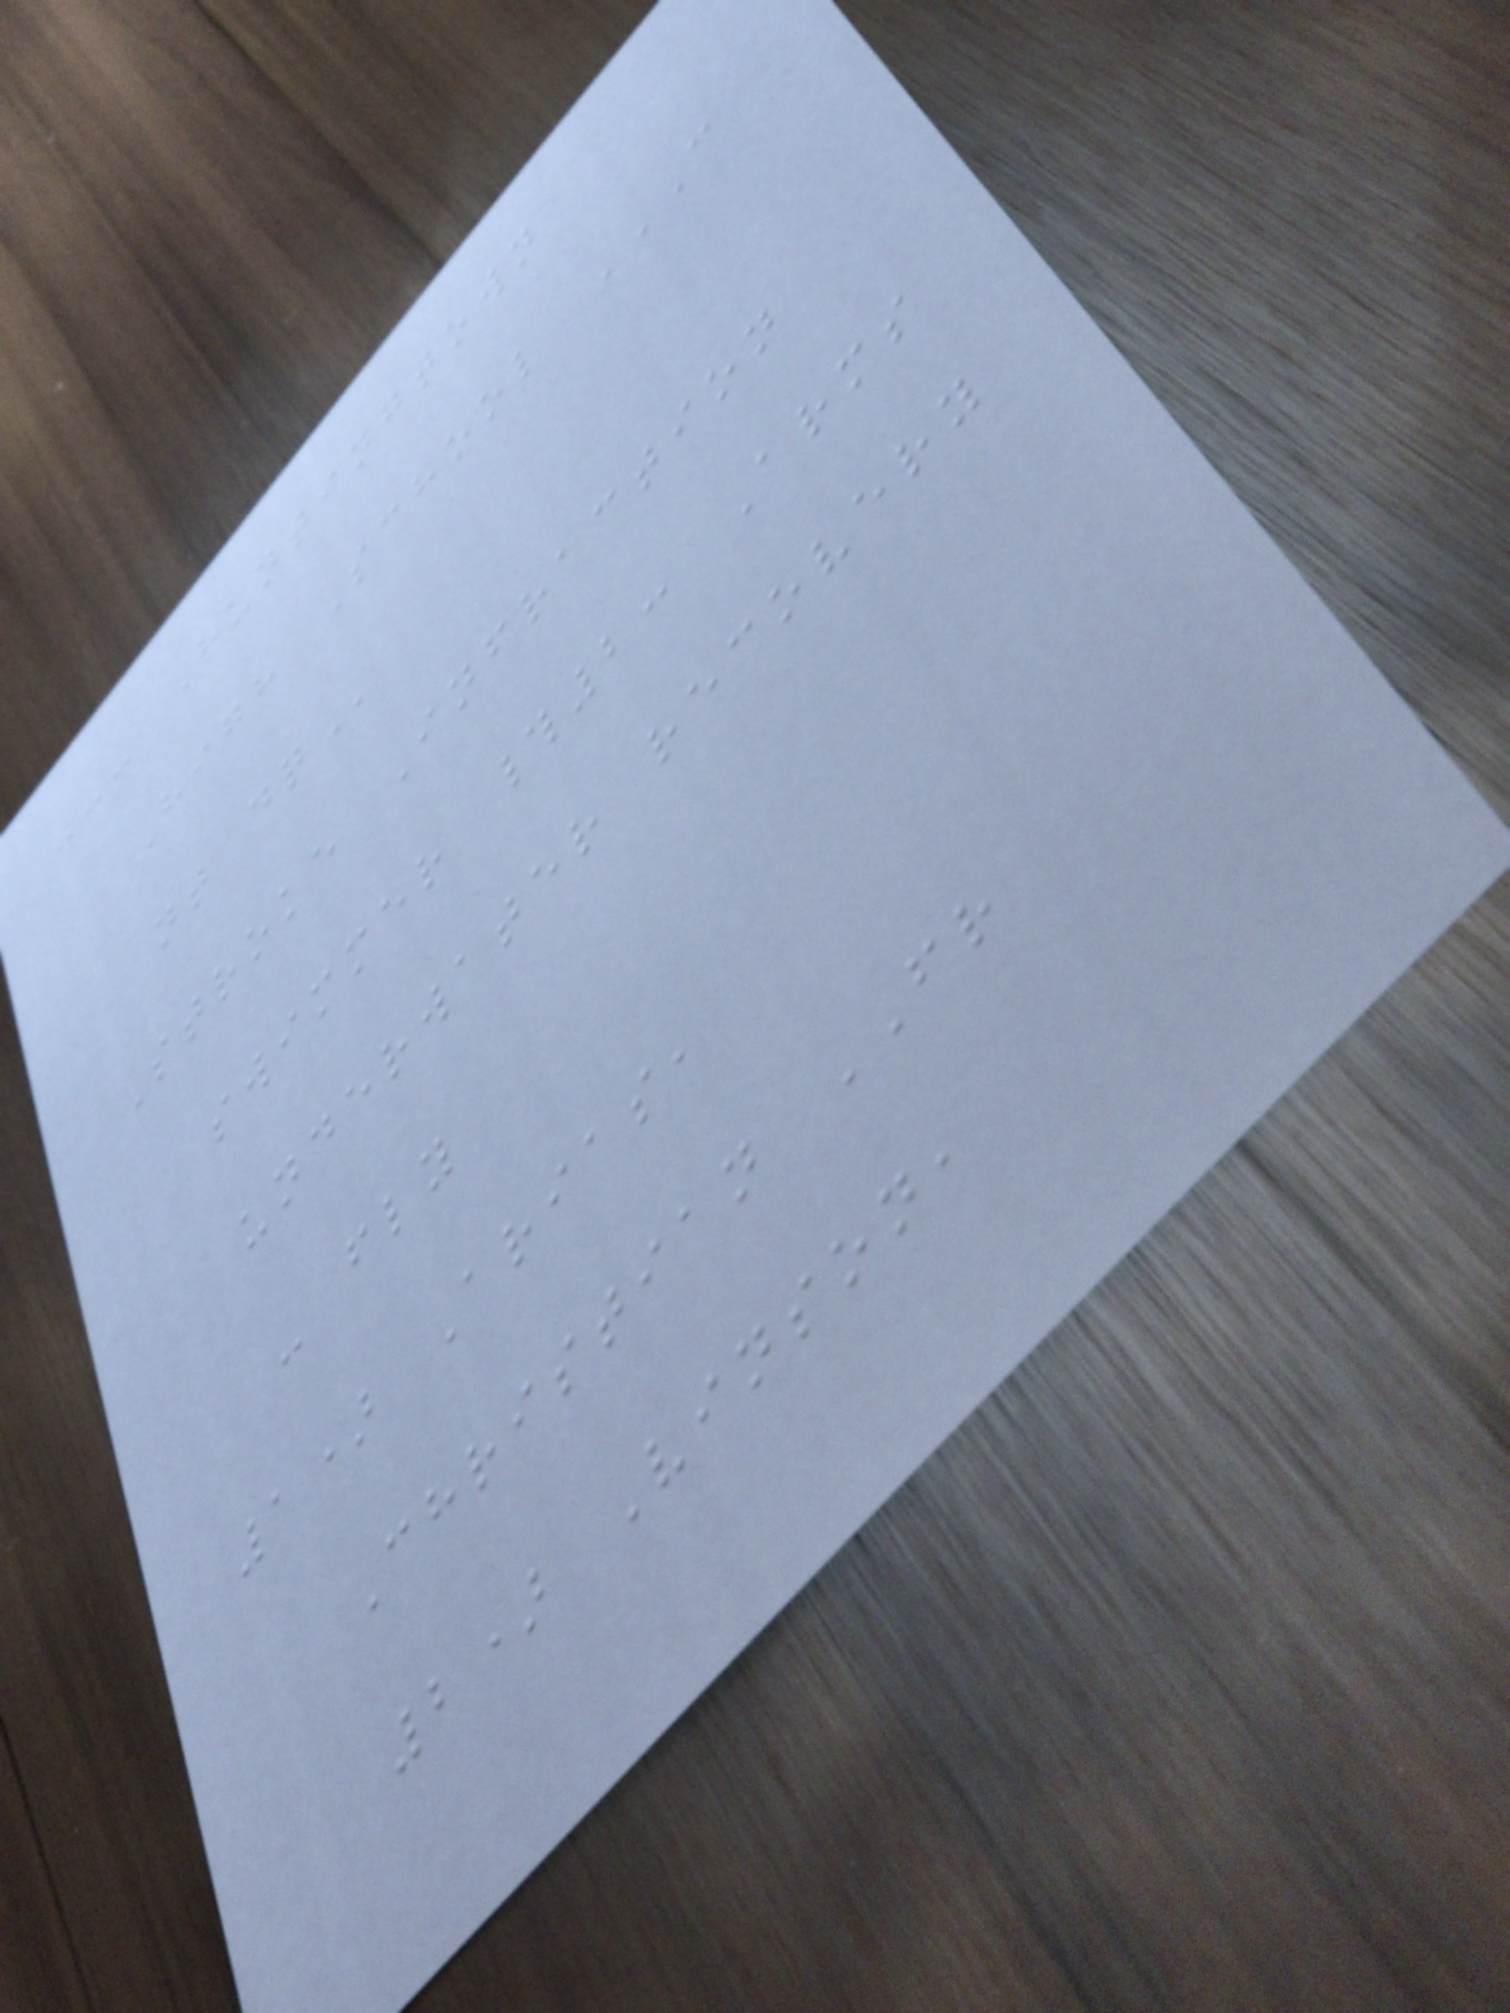--- Huntingtown
High School C
NT DQ
Stroke Infraction
swimmer #2: Arms
underwater recovery
- fly
1) Arias,
Christian FR
2) Vinson,
